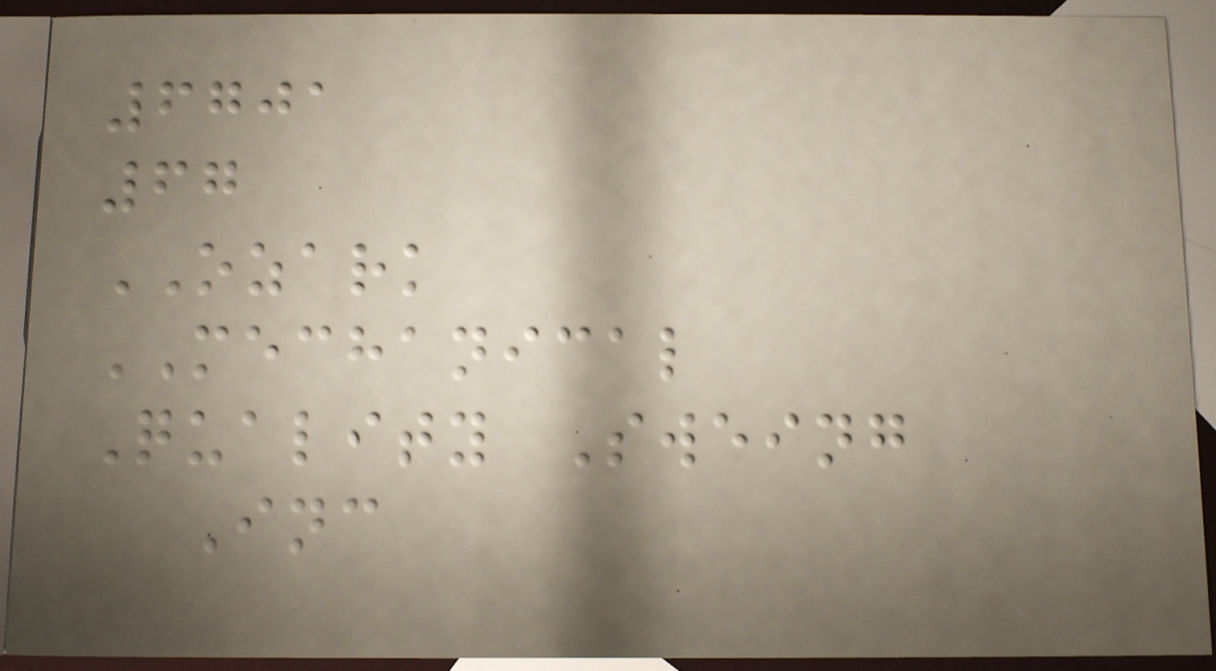6701
67
OZARK
MECHANICAL
Quality Sweing
Inc
